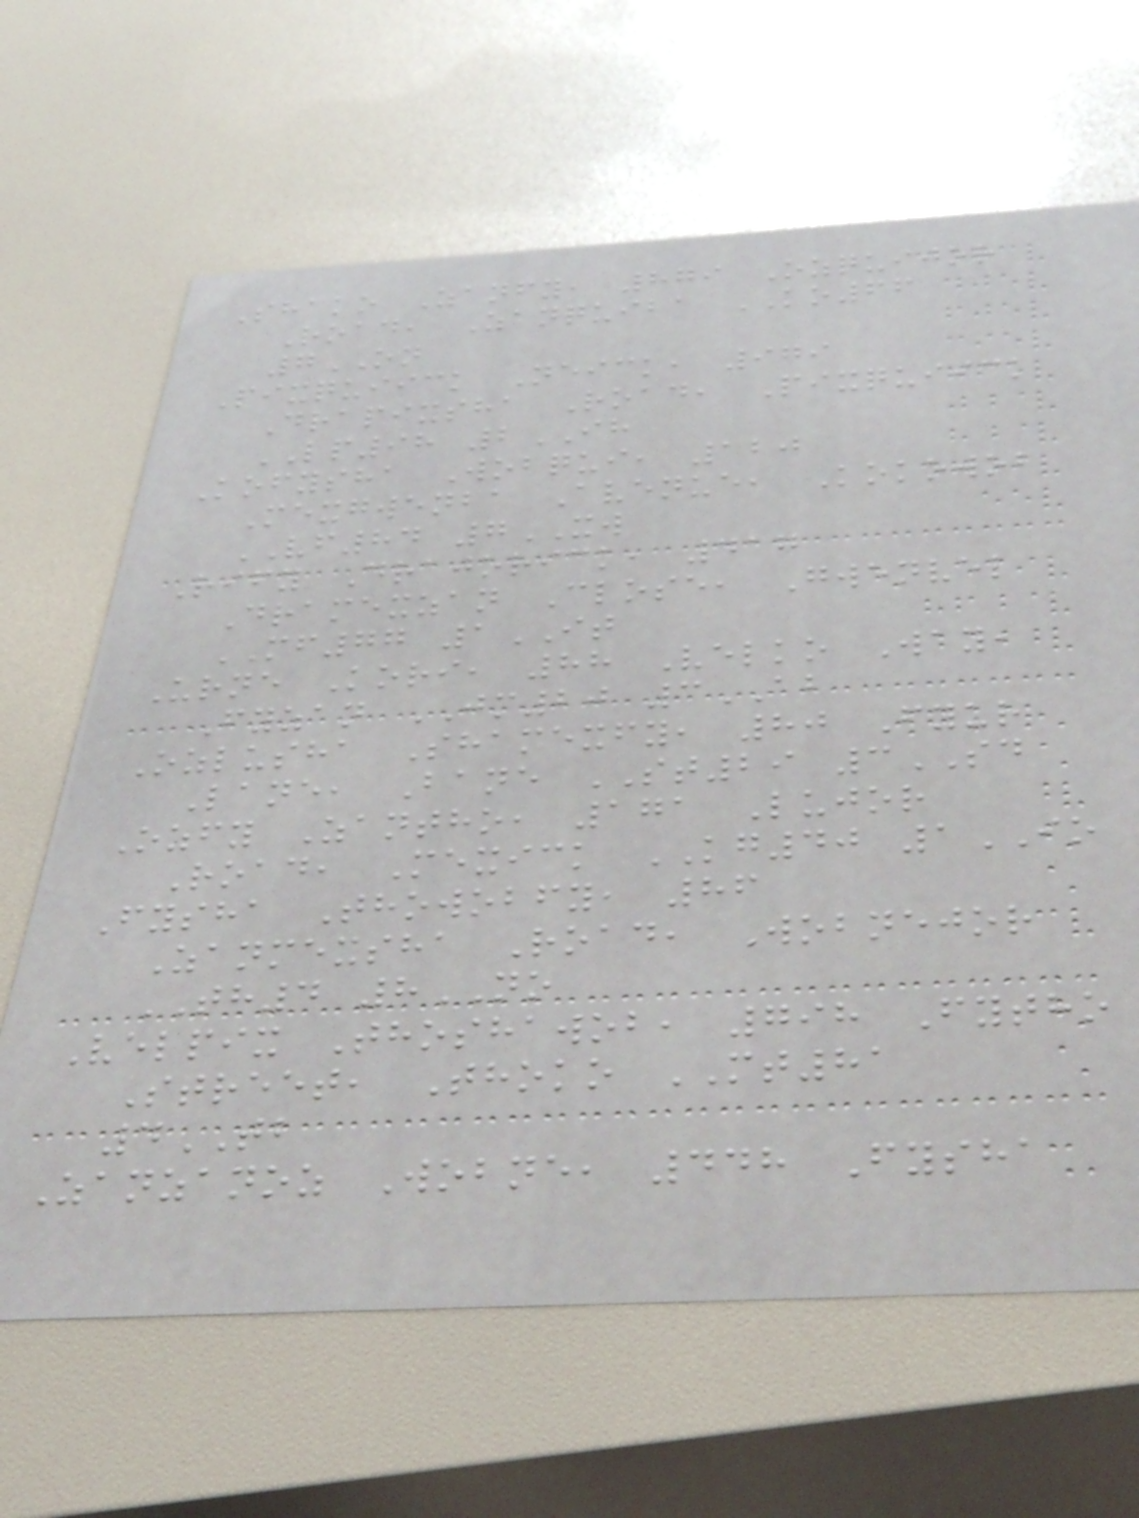Shako Zanfy, 879 Ozquijor
Road, Zanquiba KO66
7ON
Pixquiick Neick, 979
Drapixsha Road, Pixquiick
LP98 2IH
Kofysha Wobqui, 120
Mexgwenba Avenue, Kokowob
VF84 7XW
Rify Drajorick, 417
Dramexzan Close, Gwenvel
MF77 1IT
Urne Kori, 88 Velko Way,
Fyzan JM20 3AB
Ozlusha Shamexfy, 80 Fyur
Lane, Bane ST29 3SD
Ozfy Zantho, 171 Lujor
Road, Mexick KG40 1IO
Fysha Thowobfy, 86
Zanmexsha Road, Wobnejor
TH4 8NO
Velpix Thoshawob, 798 Fytho
Street, Thoko MT81
4TB
Zanzanoz Wobne, 448 Fysha
